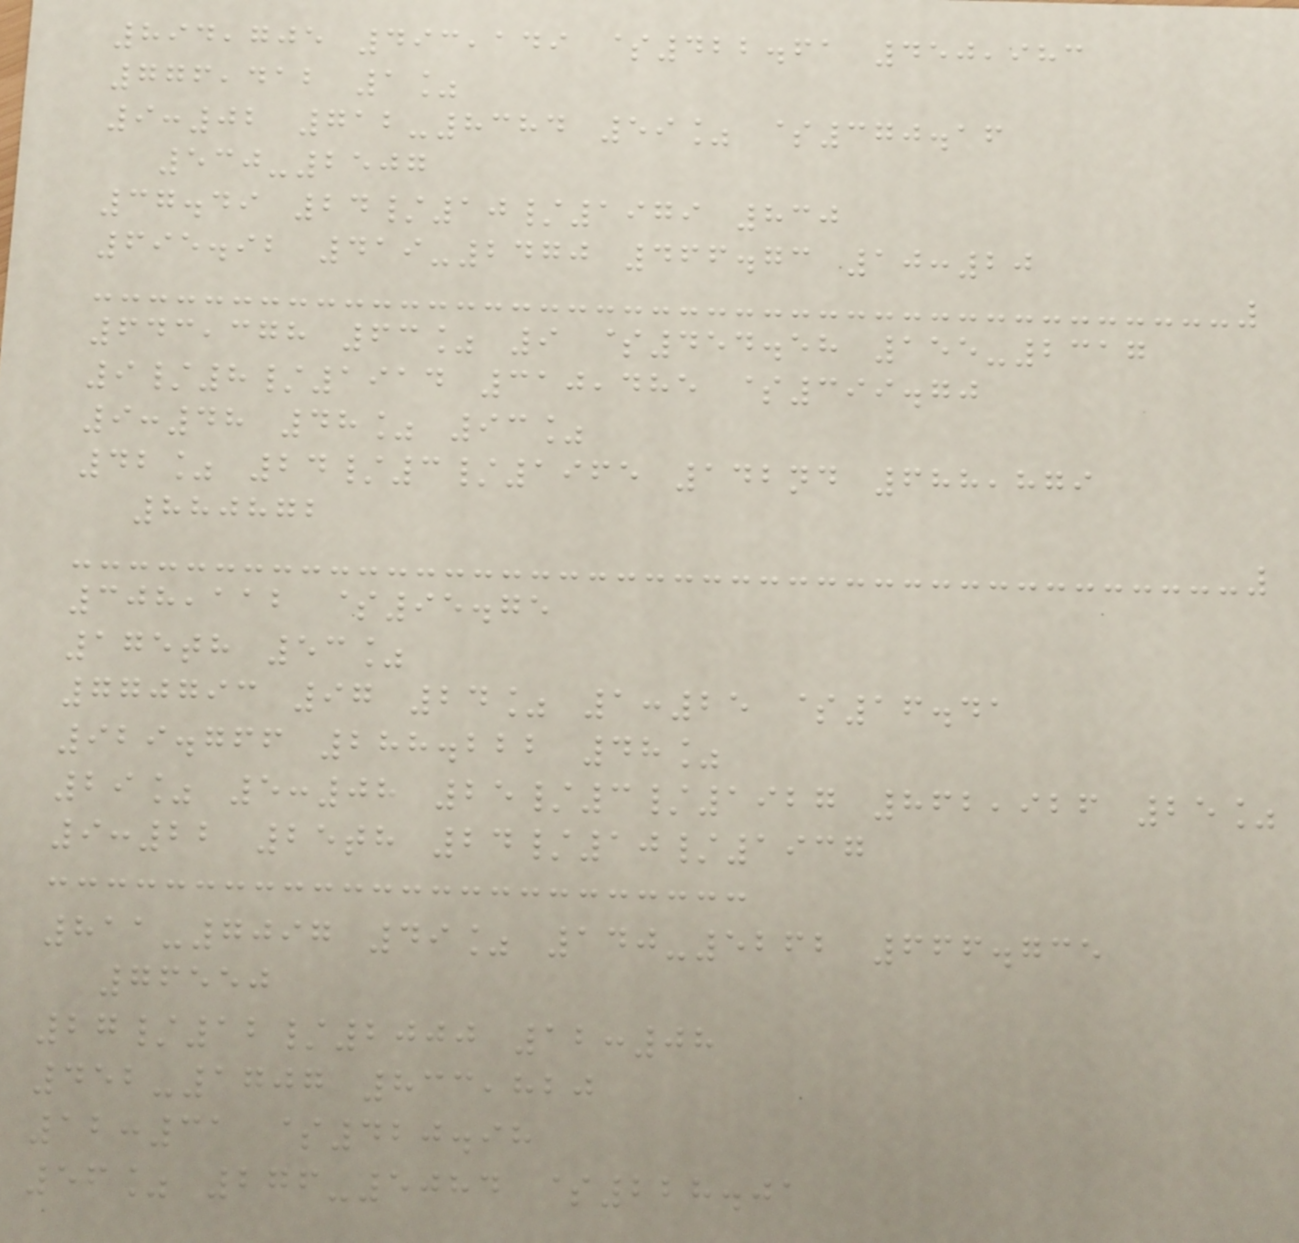894,705 493,149 $422.61 450,983
776,412 1%
9:02 712-8384 59% $370.16
530-2507
37.49 24/10/1979 830
695.92 419-2470 466.73 10:20
643,378 63% 9 $454.58 155-2317
9/8/1914 310,485 $399.70
9:48 48% 93%
42% 24/3/1965 142nd 688,879
880872
308,112 $95.75
175th 53%
770793 97 24% 1:25 $16.41
929.766 288.222 48%
29% 5:08 25/3/1927 862,926 25%
9:22 25th 24/10/1937
811-7097 49% 140-5262 666.735
76550
27/12/2000 12:08
452-1707 833,820
12:31 $420.98
56% 276-5084 $228.01
